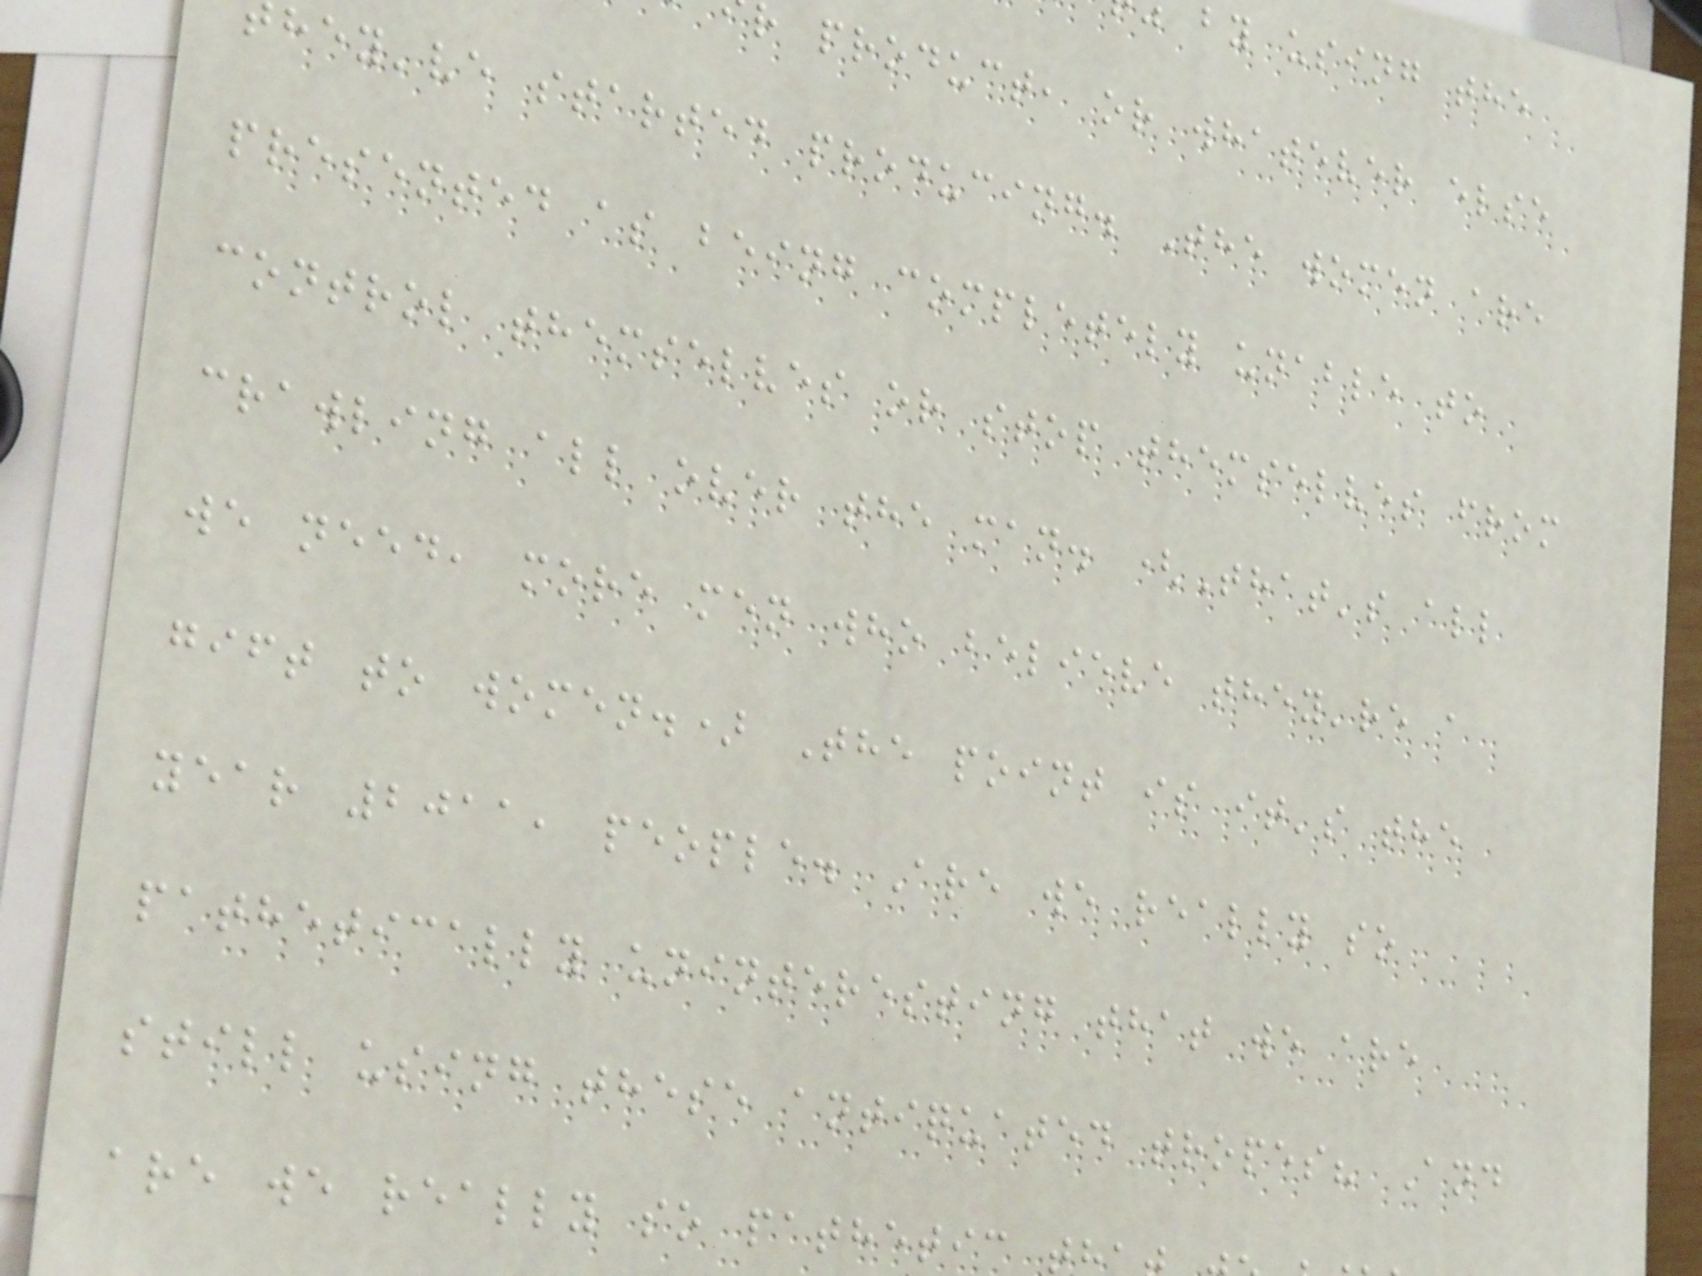by using the
r product, or whatever else
hey've started producing. The women are
presented as being completely unable to
control themselves or stop themselves from
crawling all over the man. (That's all
we need, more men who believe they're a
gift to women.) The point is it's the
year 2011, people. Are we really so
pathetically uninteresting that we are
still using these antiquated tropes? And
are we really so pathetic t
